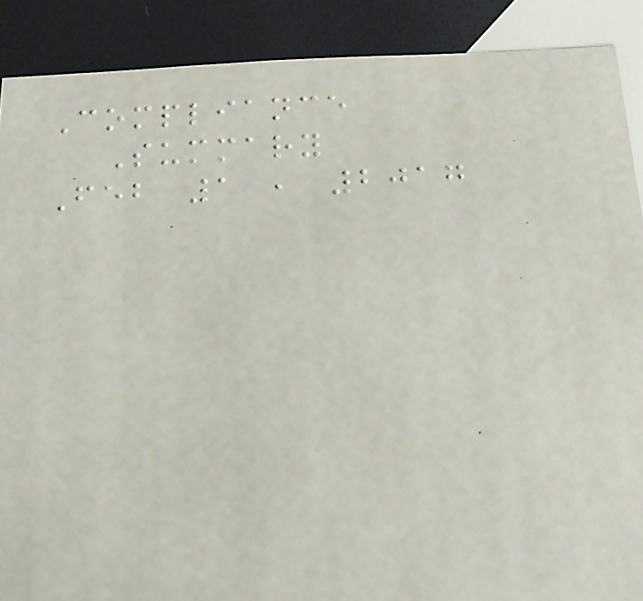Compliance
Summary
Feb 1 , 2017
